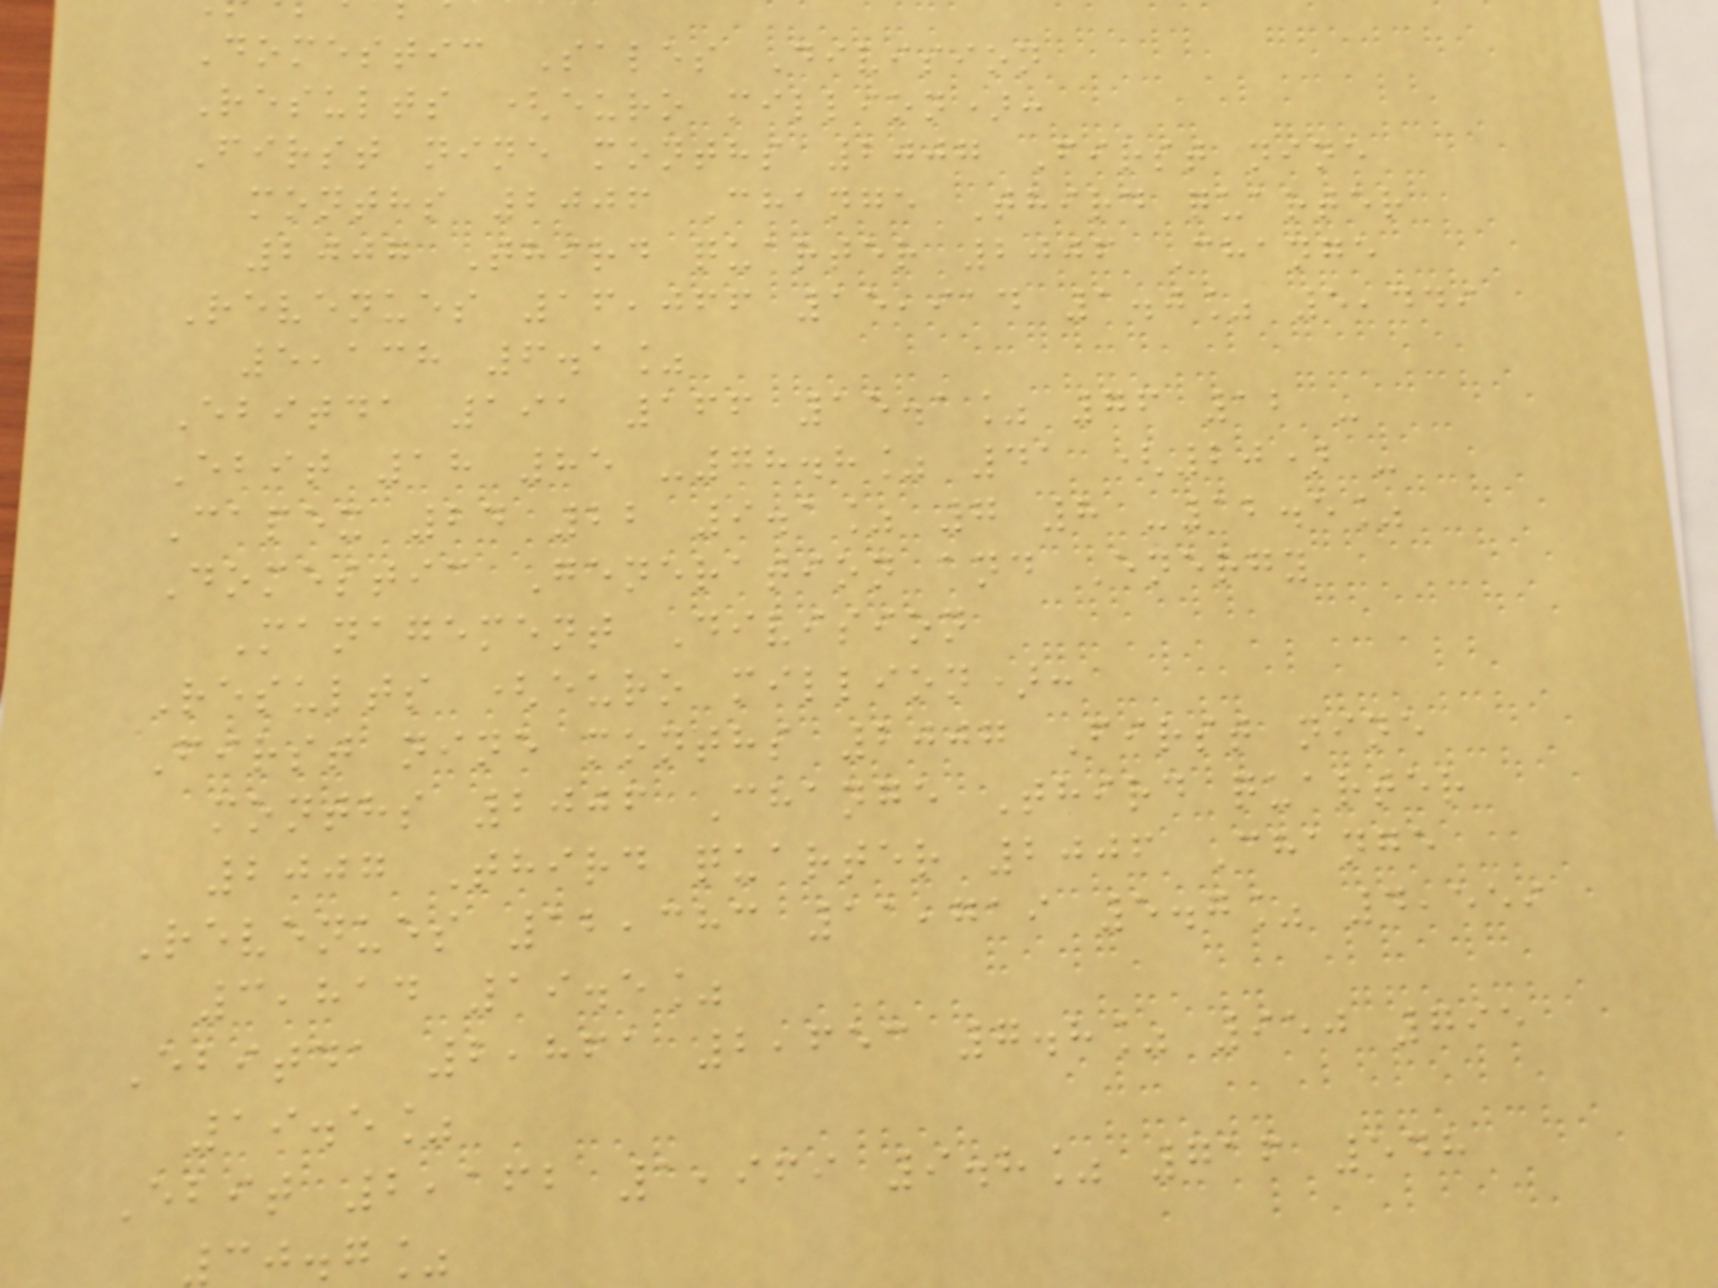Domestic Sales Division
Results (euro million):
First nine months 2007 First nine
months 2006 Change Third quarter
2007 Third quarter 2006 Change
Revenues 16,066 15,914 1.0% 5,449
5,138 6.1%
Ebitda 191 166 15.1% 76 12 -
Ebit 18 85 -78.8% 41 (20) -
Capex 24 22 9.1% 7 8 -12.5%
Domestic Generation and Energy
Management Division
Results (euro million):
First nine months 2007 First nine
months 2006 Change Third quarter
2007 Third quarter 2006 Change
Revenues 12,383 11,719 5.7% 4,559
3,814 19.5%
Ebitda 2,861 2,653 7.8% 950 795
19.5%
Ebit 2,162 1,969 9.8% 716 548
30.7%
